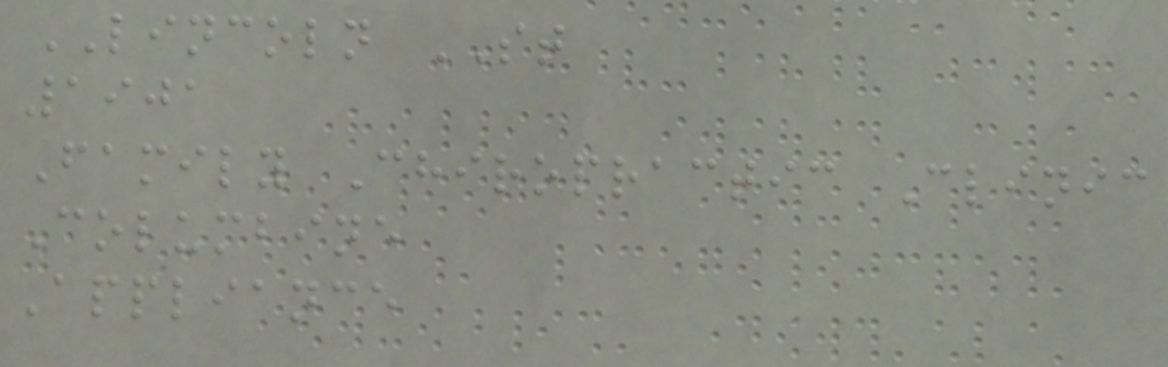LINCOLN ST
1901
Family Chiropractic Clinic
Columbine
Appliance
